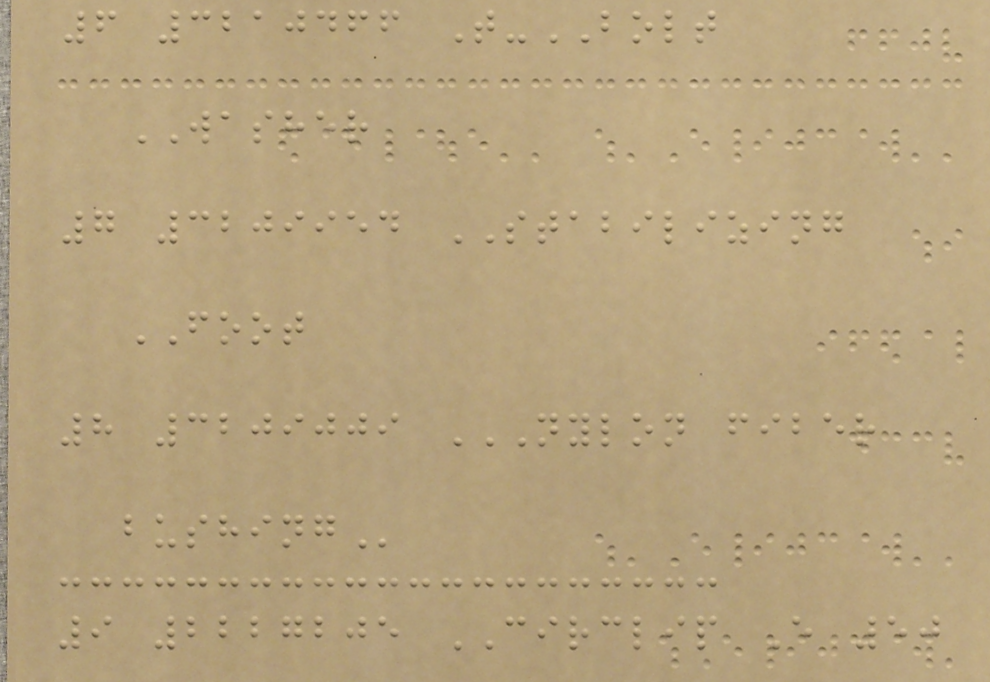6 3210466 T-BOLT
WASHER
7 3209954 STABILIZING
FOOT
8 3209009 NYLON FIBER
BUSHING
9 2227205 CIRCLIP E 50
